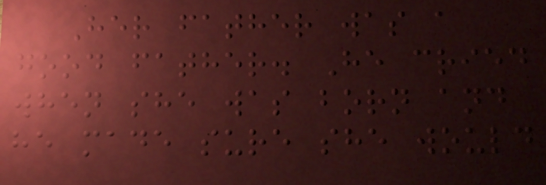Her father was a
good father. He cried
when she was born and
he made sure she would
